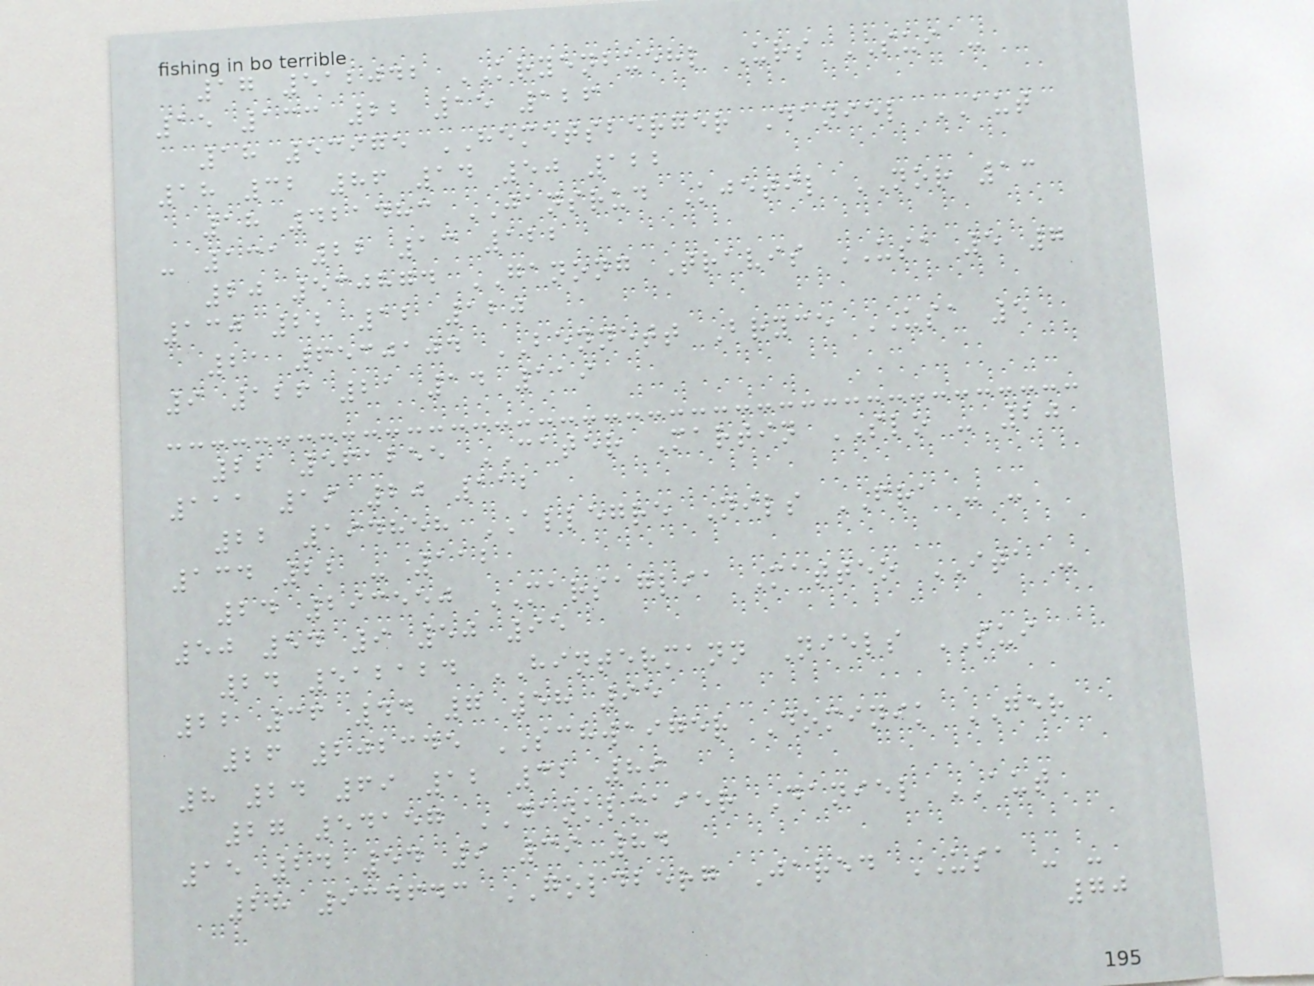17 512042 KRYENBUEHL Urs SUI -
15 133 22 15 126
18 53975 HEMETSBERGER Daniel AUT
18 32 86 14 50 122
18 421483 JANSRUD Kjetil NOR 13
- 131 22 13 122
20 530874 GANONG Travis USA 5 7
130 22 12 120
21 6530104 BENNETT Bryce USA 5
9 126 21 14 119
22 561255 CATER Martin SLO - 20
111 19 20 112
22 194858 ALLEGRE Nils FRA - -
134 22 - 112
24 293550 MARSAGLIA Matteo ITA -
50 54 9 50 95
24 512124 HINTERMANN Niels SUI
22 36 44 7 58 95
26 202345 SCHWAIGER Dominik GER
8 24 69 12 32 89
27 54157 DANKLMAIER Daniel AUT
15 24 54 9 39 84
28 934643 GOLDBERG Jared USA - -
70
